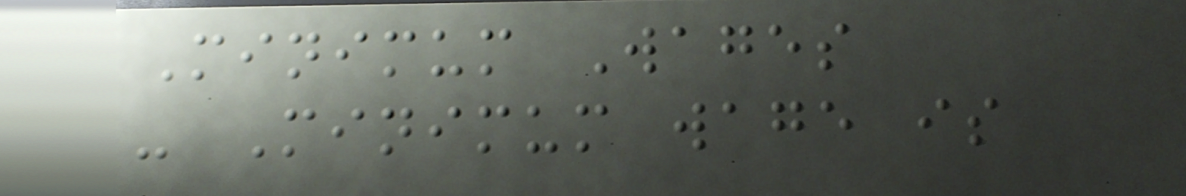Minimum Wages
- Minimum wage is
